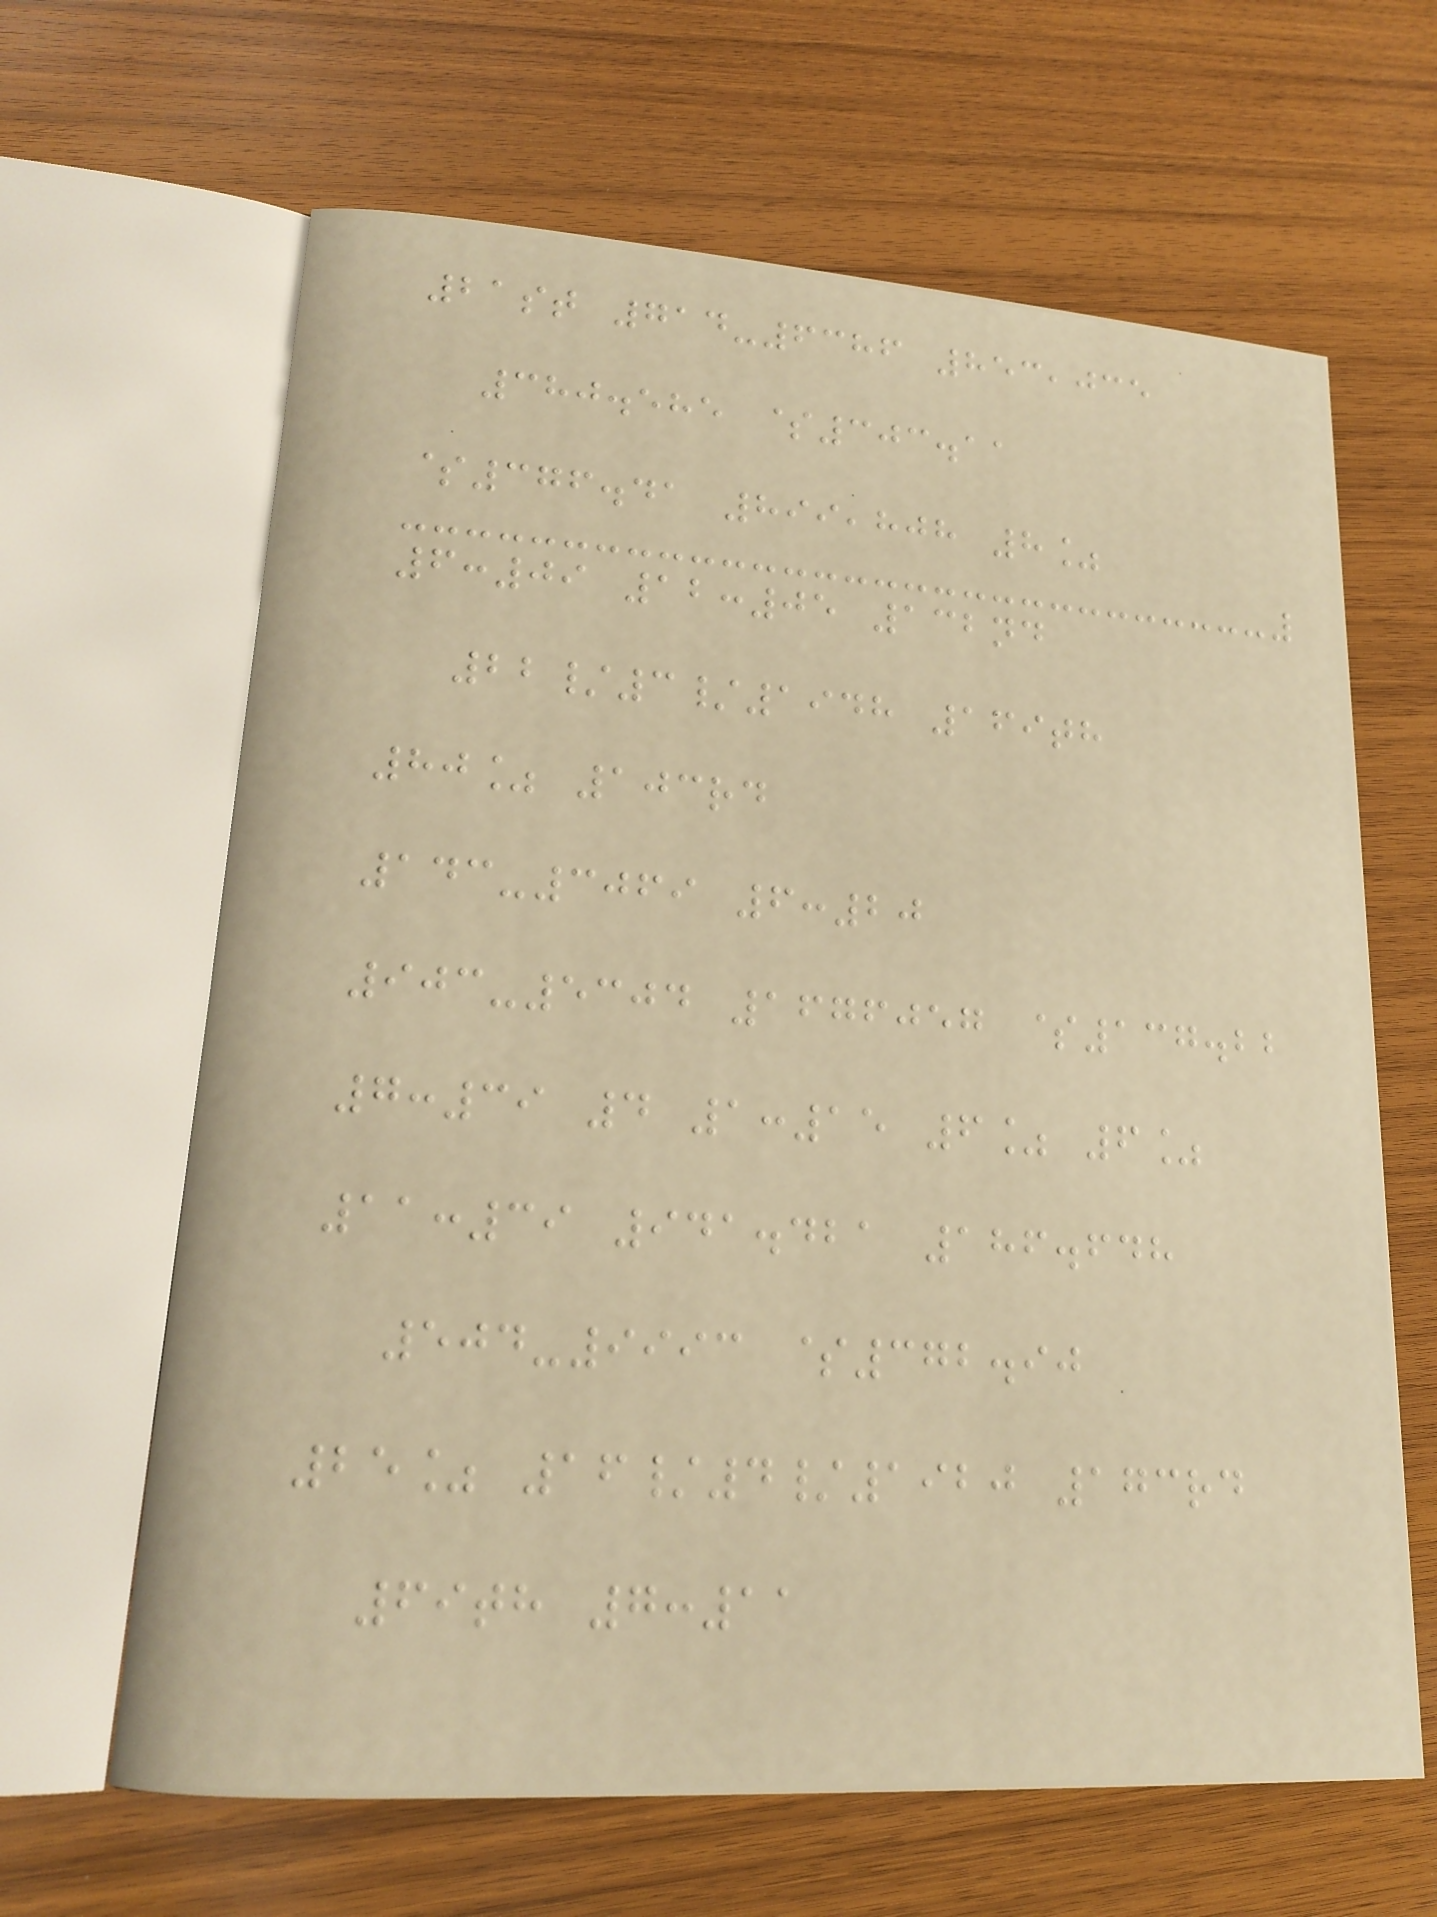21st 714-6386 853,035
380.585 $303.11
$376.41 899,808 8%
6:09 12:05 132nd
22/3/1948 169th
80% 103rd
143-3069 6:20
903-5304 1676057 $137.22
7:39 4 1:15 6% 6%
11:39 941.421 186.648
504-9993 $372.90
25% 16/4/1920 173rd
69th 7:11
